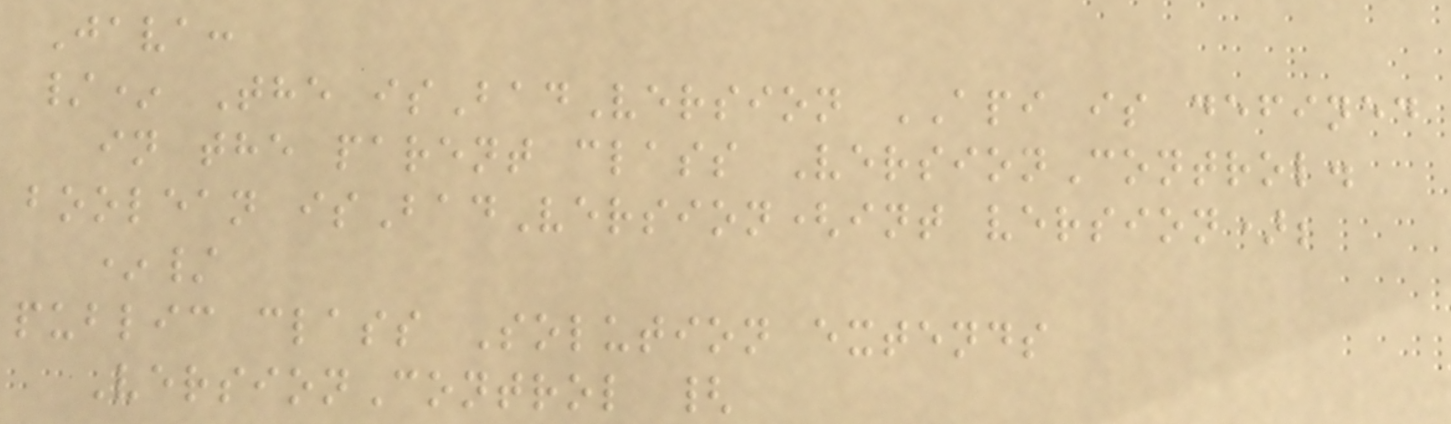Java:
/* The isBadVersion API is defined
in the parent class VersionControl.
boolean isBadVersion(int version);
*/
public class Solution extends
VersionControl {
